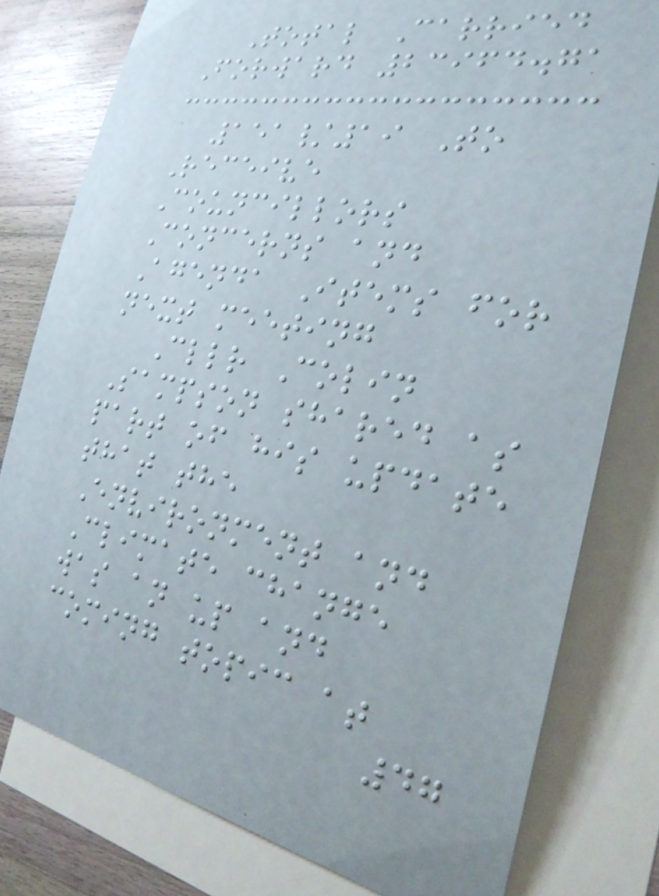Total Carried
Forward 23964.71
151/19 To
Receive
Councillors
Concerns and
Agenda Items for
next meeting
Cllr Colin
Sampson shared as
part of his update
that the
Environment and
Climate change
was an up and
coming topic at
47
